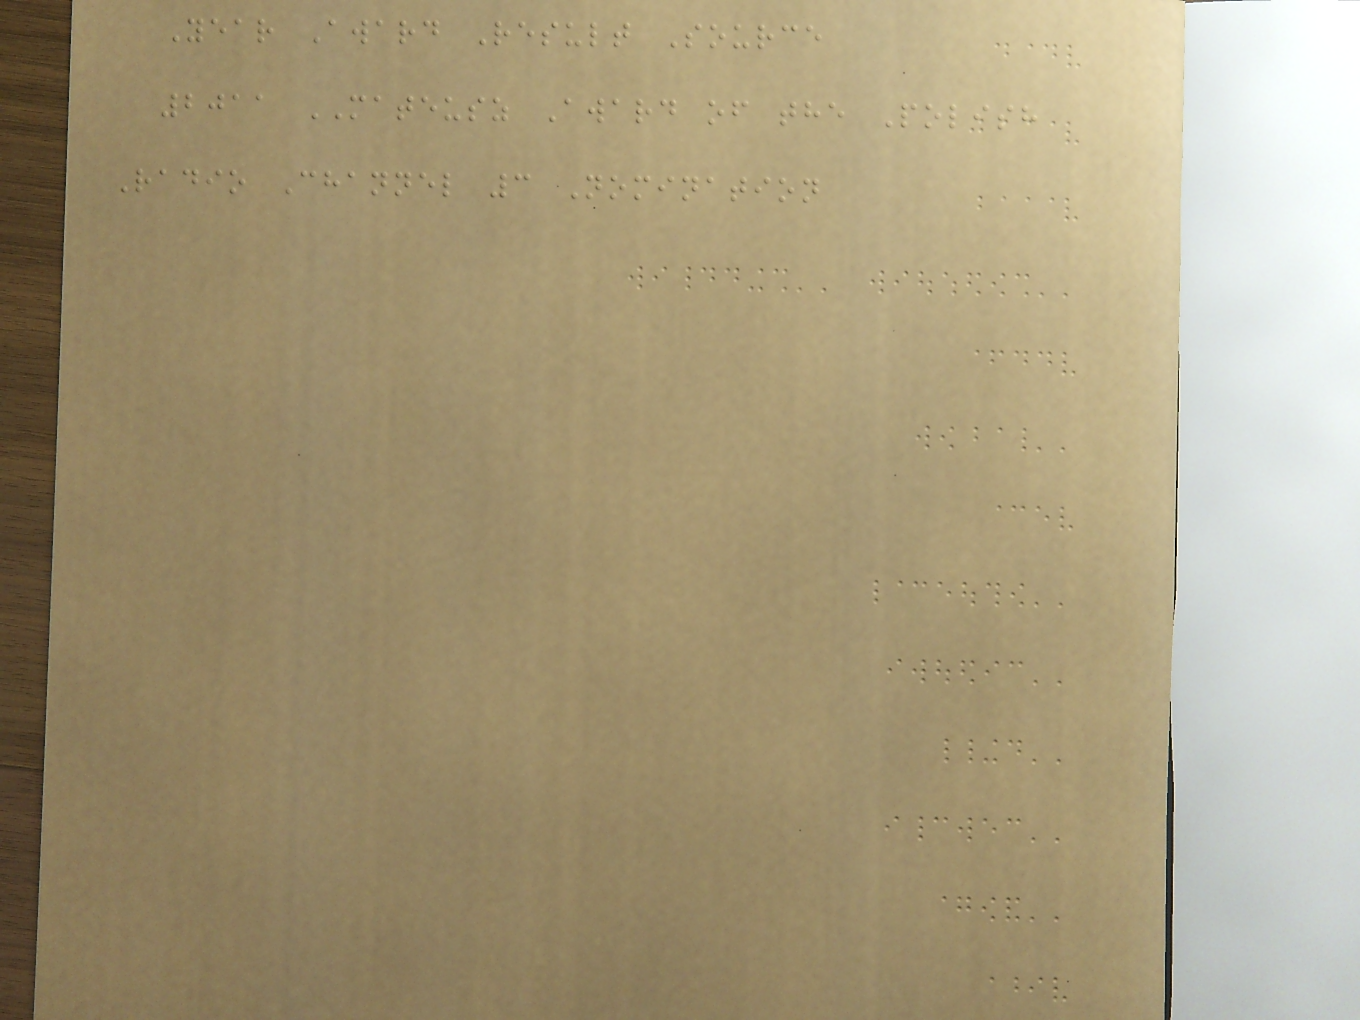Year Award Result Source
2011 MATEUSZ Award of the Polish
Radio Channel 3 Nomination
